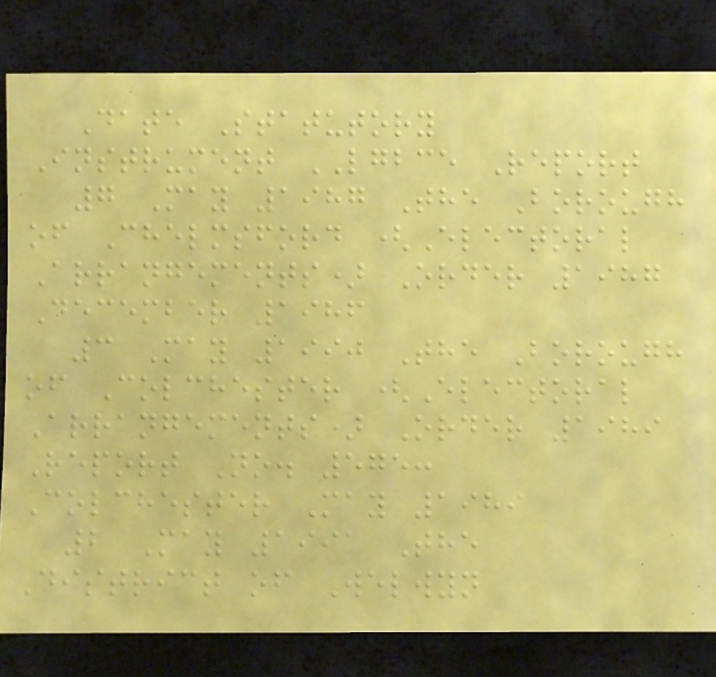Date Statutory
Instrument LGBCE Report
7 May 1987 The Borough
of Chelmsford (Electoral
Arrangements) Order 1987
December 1986
3 May 1990 The Borough
of Colchester (Electoral
Arrangements) Order 1989
Report No. 575:
Colchester May 1989
2 May 1991 The
District of Welwyn
